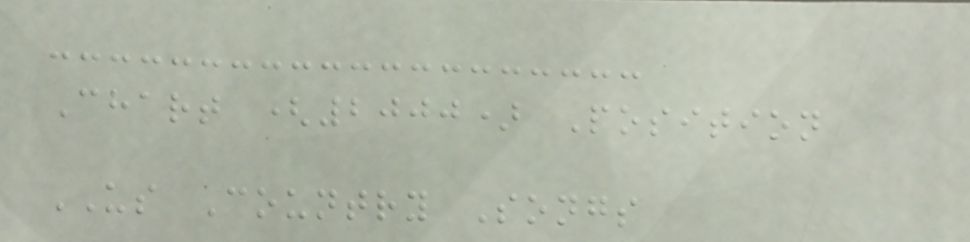Chart (2000) Position
US Country Songs
